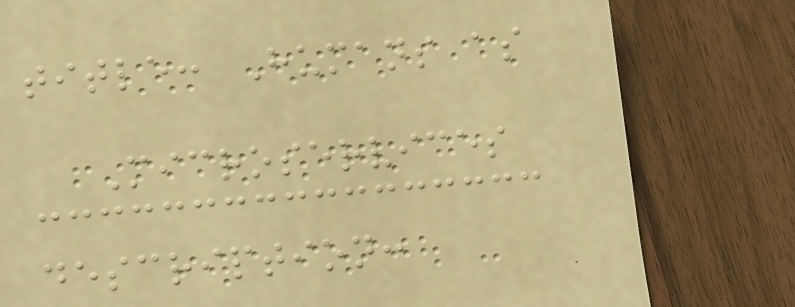title: Humans as
Microservices
description:
